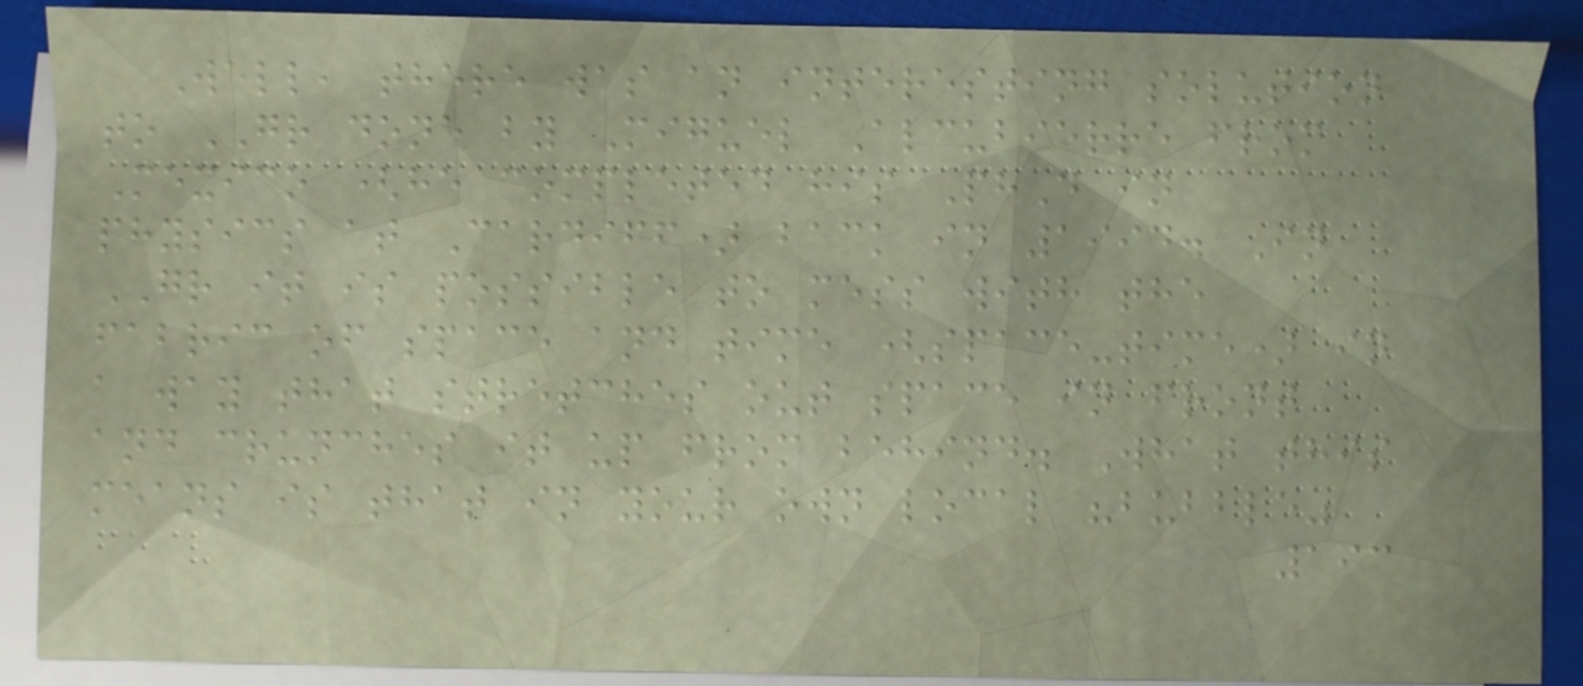Well, there was an interesting solution
to GR done by Miguel Alcubierre from
Mexico (he completed his PhD in
physics at Cardiff) back in 1994. In
GR it is possible to mess with the
fabric of space and time (space-time) in
a way that stretches out space in front
and crunches it up from behind. What this
means is that in your own local "bubble"
193
